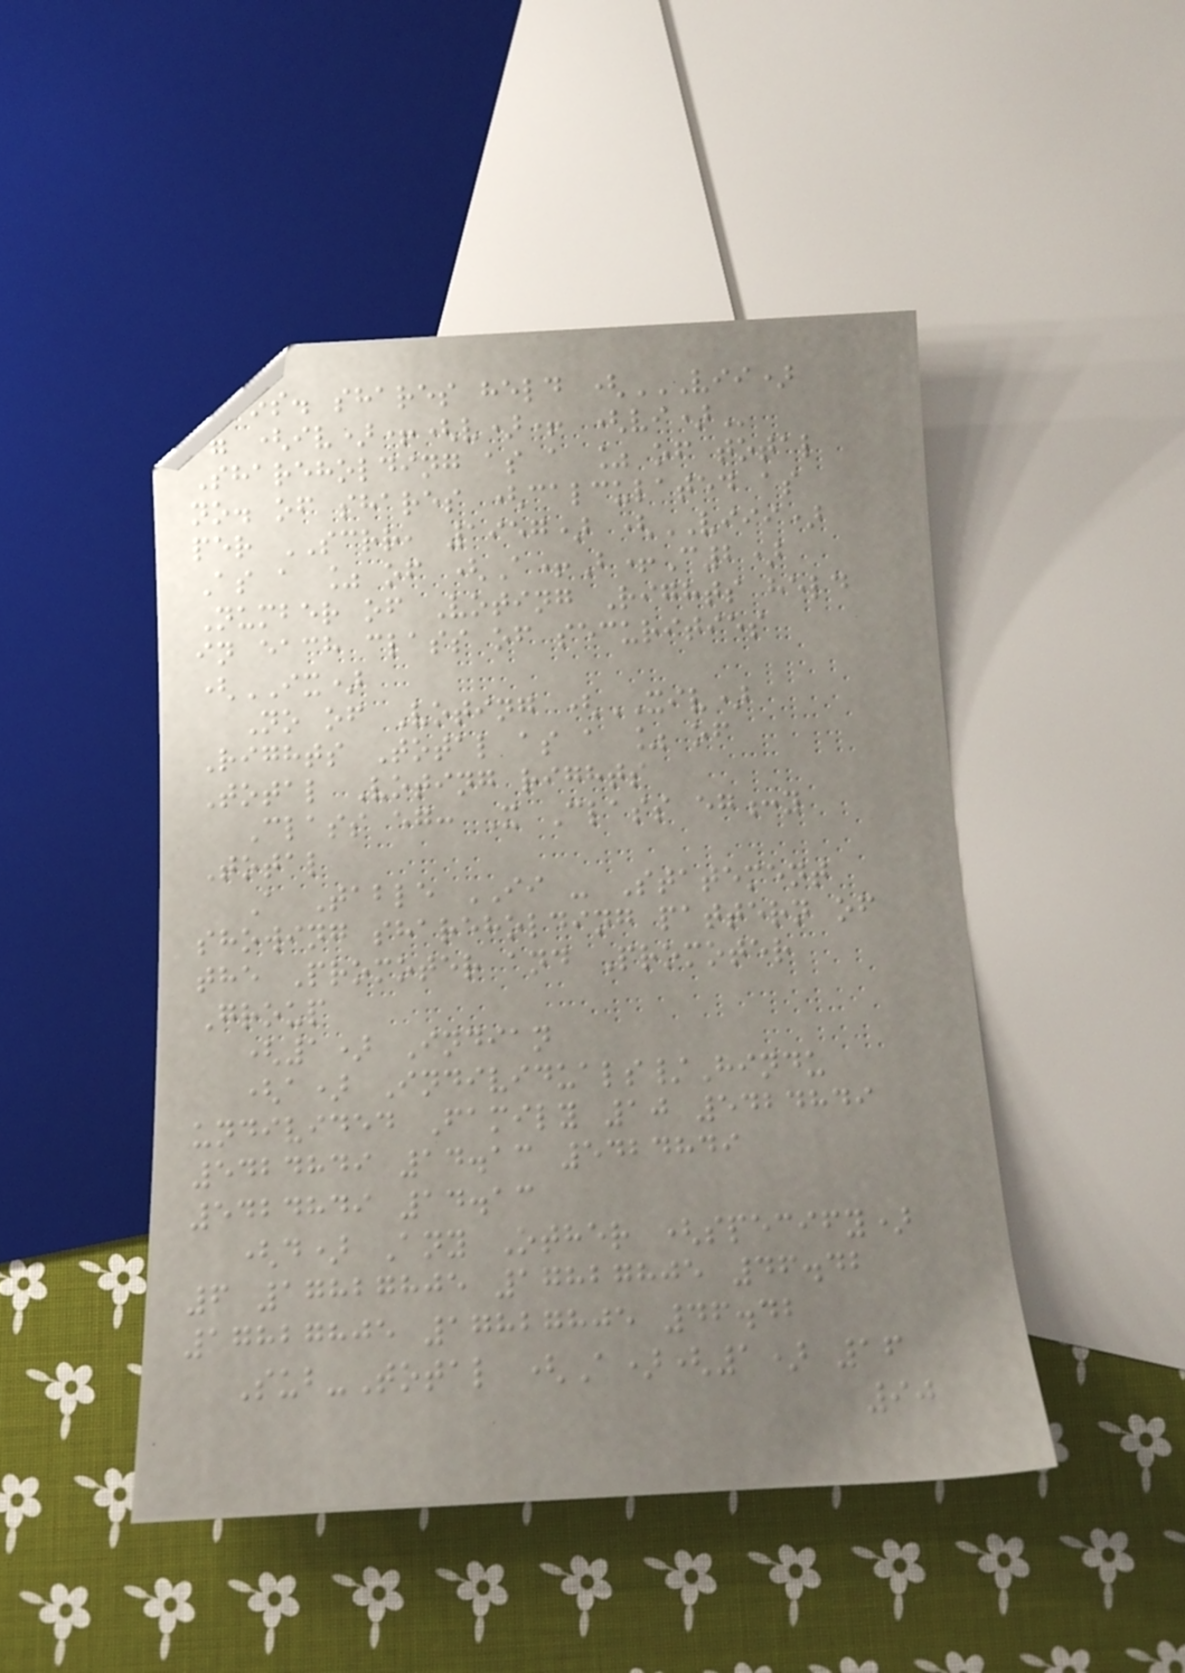nos. shares held (VII)
= (IV)+(V)+ (VI)
Shareholding as a % of total
no. of shares (calculated as
per SCRR, 1957) (VIII)
As a % of (A+B+C2)
Number of Voting Rights held
in each class of securities
(IX)
No of Voting (XIV)
Rights Total as a % of
Total Voting rights
Class eg: X Class eg:y
Total
A Table II - Statement
showing shareholding pattern of
the Promoter and Promoter
Group
(1) Indian
(a) Individuals/Hindu
undivided Family 10 5424849
5424849 14.13 5424849
5424849 14.13
(d) Any Other (specify)
6 17827805 17827805 46.42
17827805 17827805 46.42
Sub-Total (A)(1) 16
90
